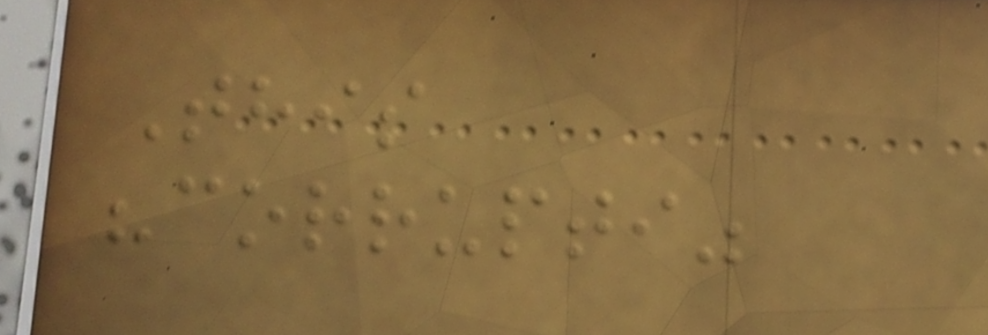This
"corrupti"
